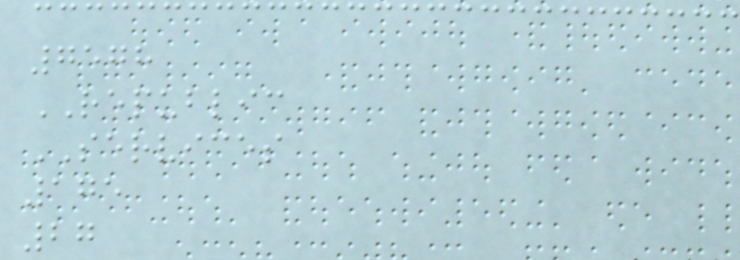7578
REPUBLIC
SERVICES
175
27
